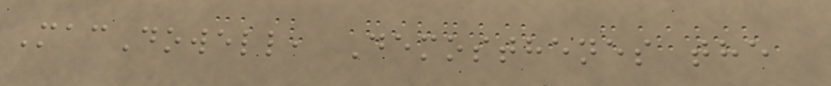MacDowell, Demosthenes the
